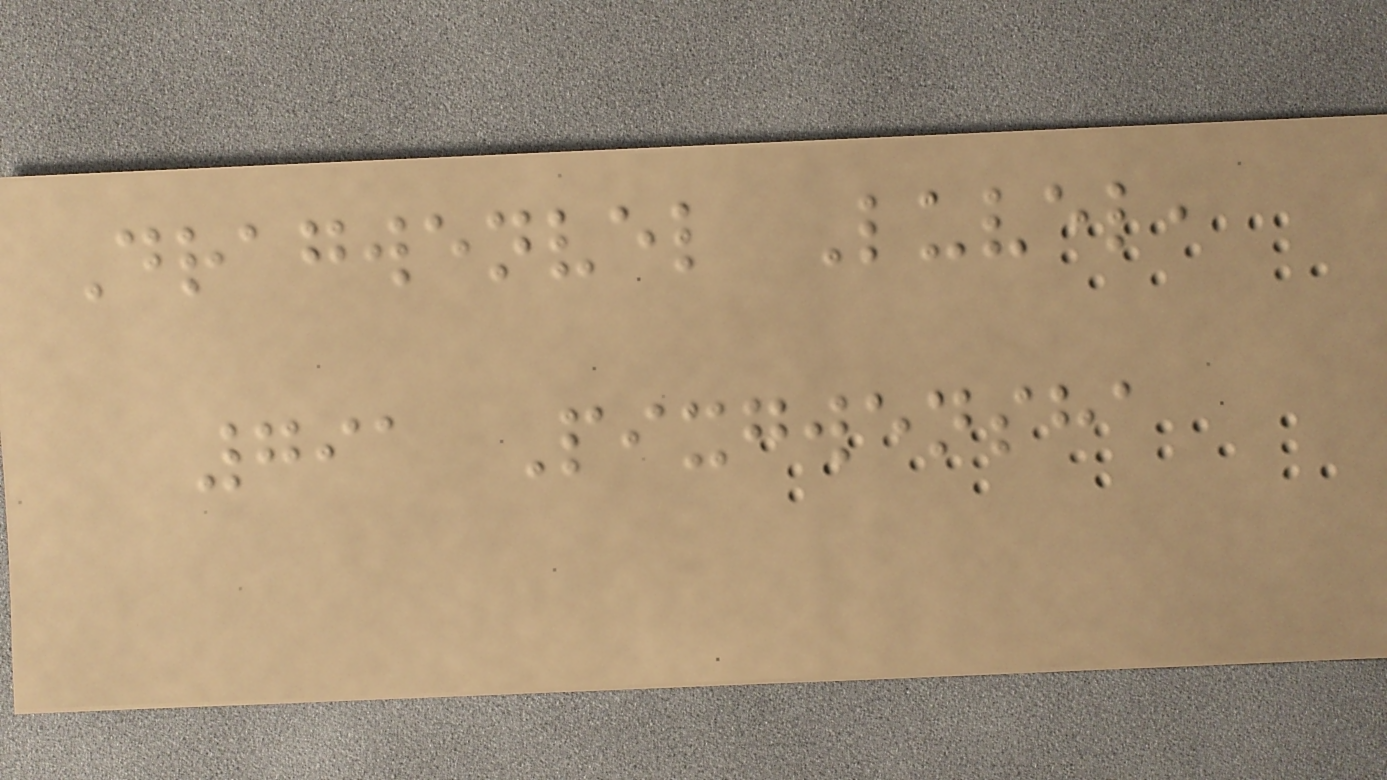Dragwenvel Luvel,
791 Pixgwensha
